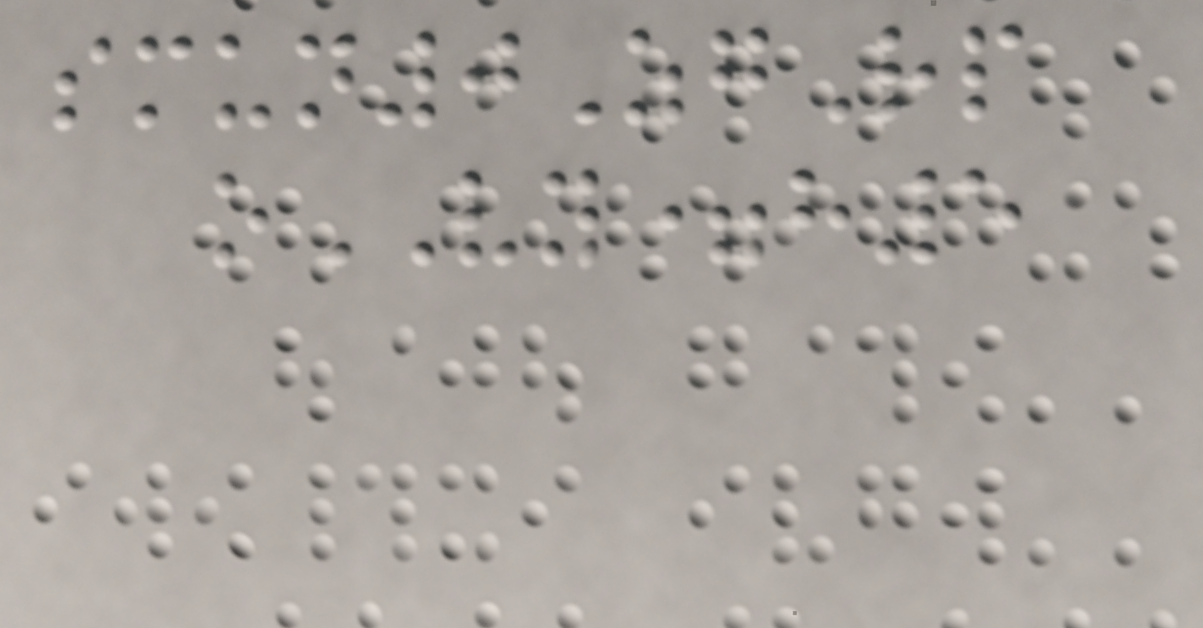smun0ZgRp
oVY=h5
